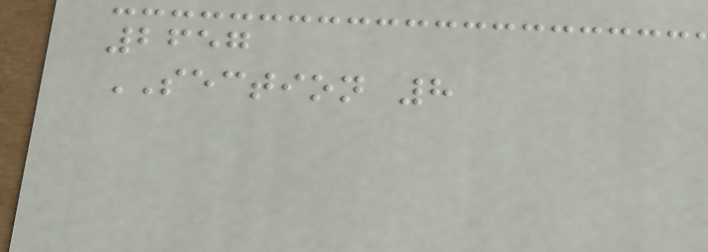2657
SECTION 8
